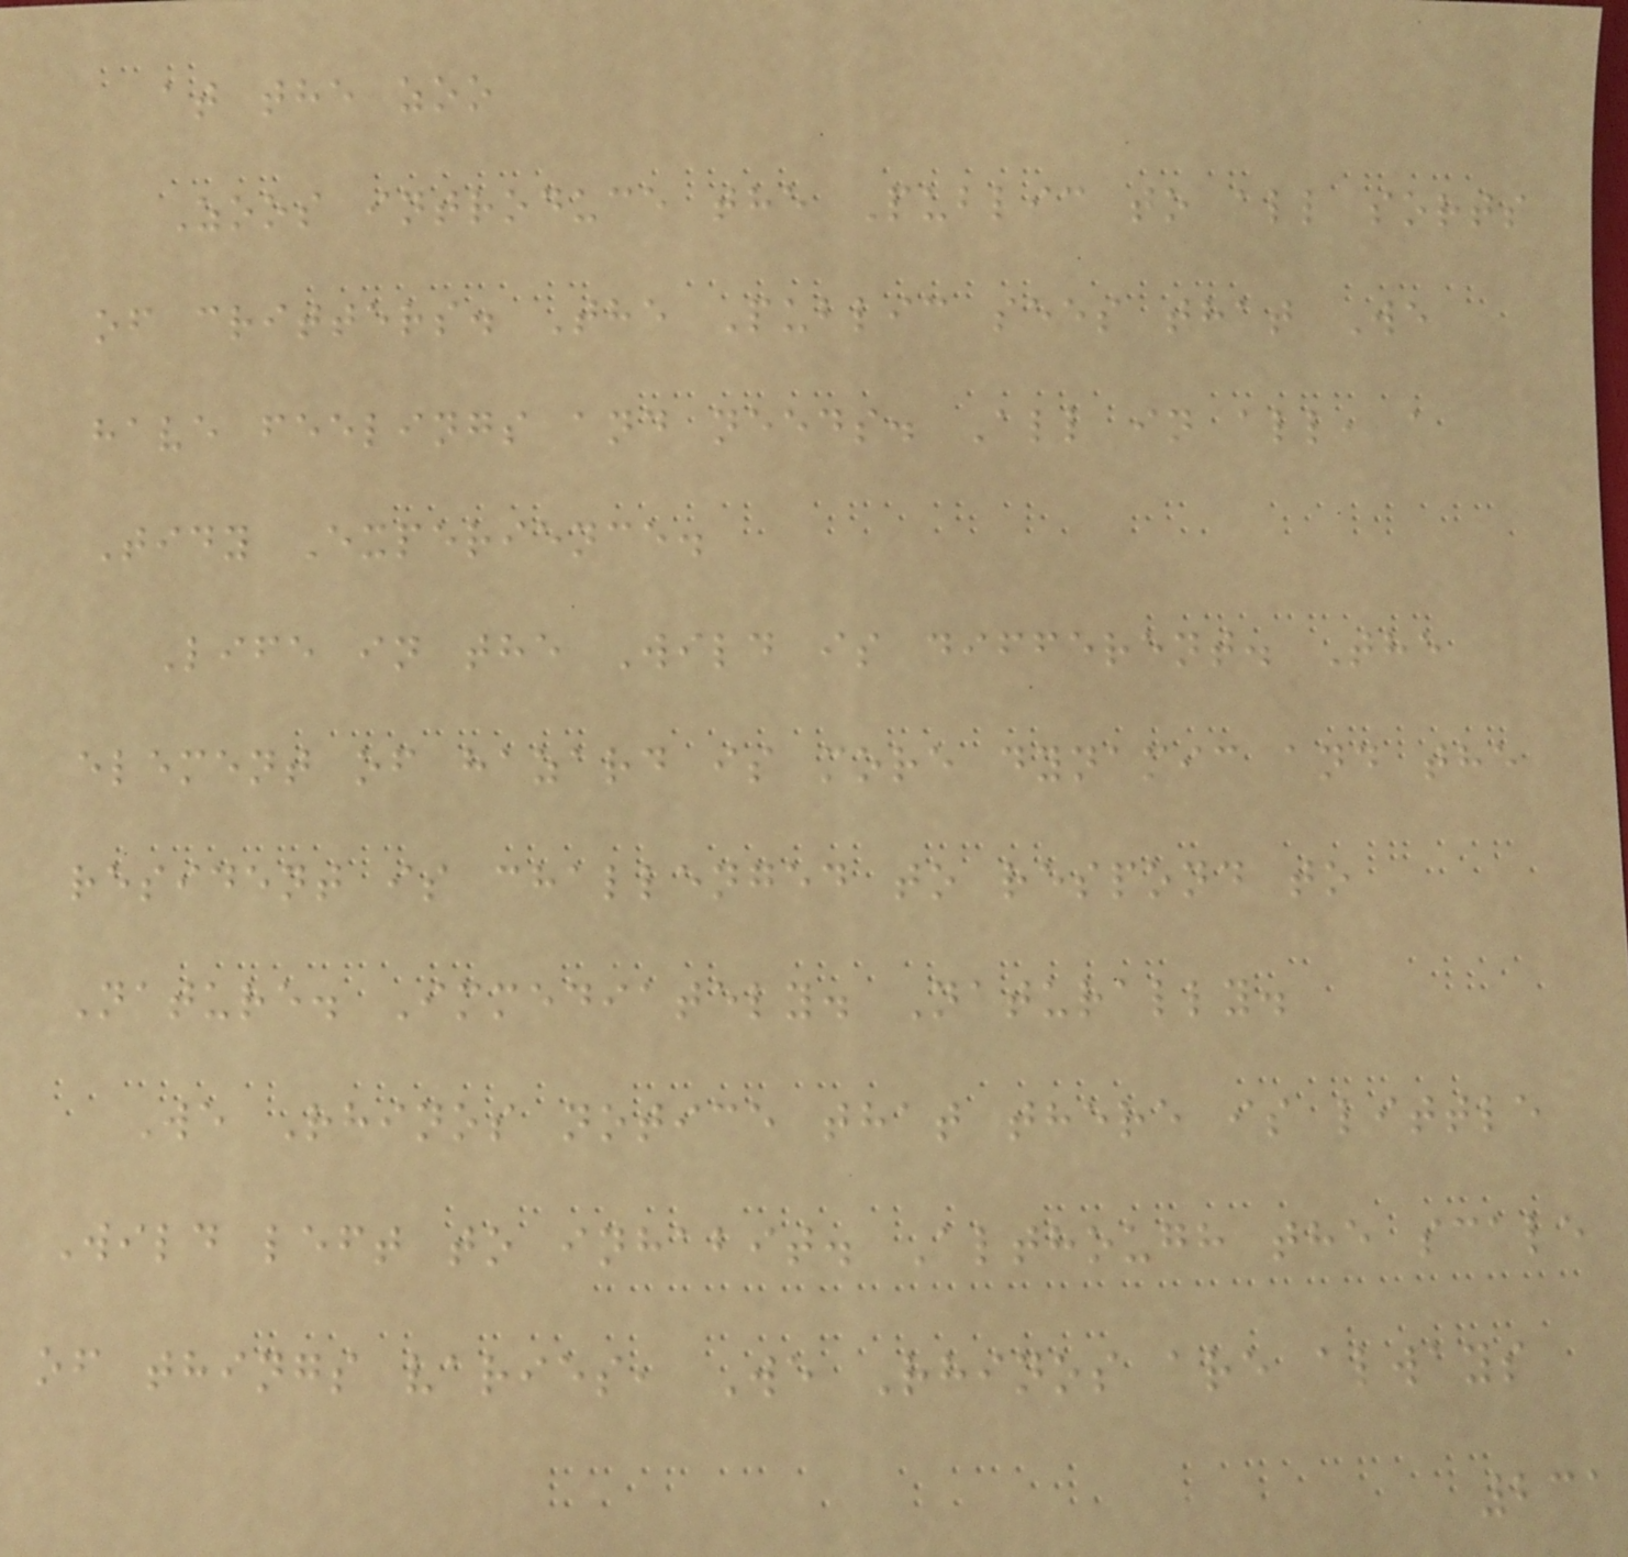at the zoo
Zoos introduce the Public to all sorts
of critters. The Public sees that We
have feelings and needs. All in all, a
Tidy Experience.
Life in the Wild is different. The
element of hazard is more dynamic and the
resident is challenged to respond to
Nature. Immediately. Naturally.
We Rhinos notice that there is little
Wild left to inhabit. Although the scale
of things varies, We Rhinos are always
231
